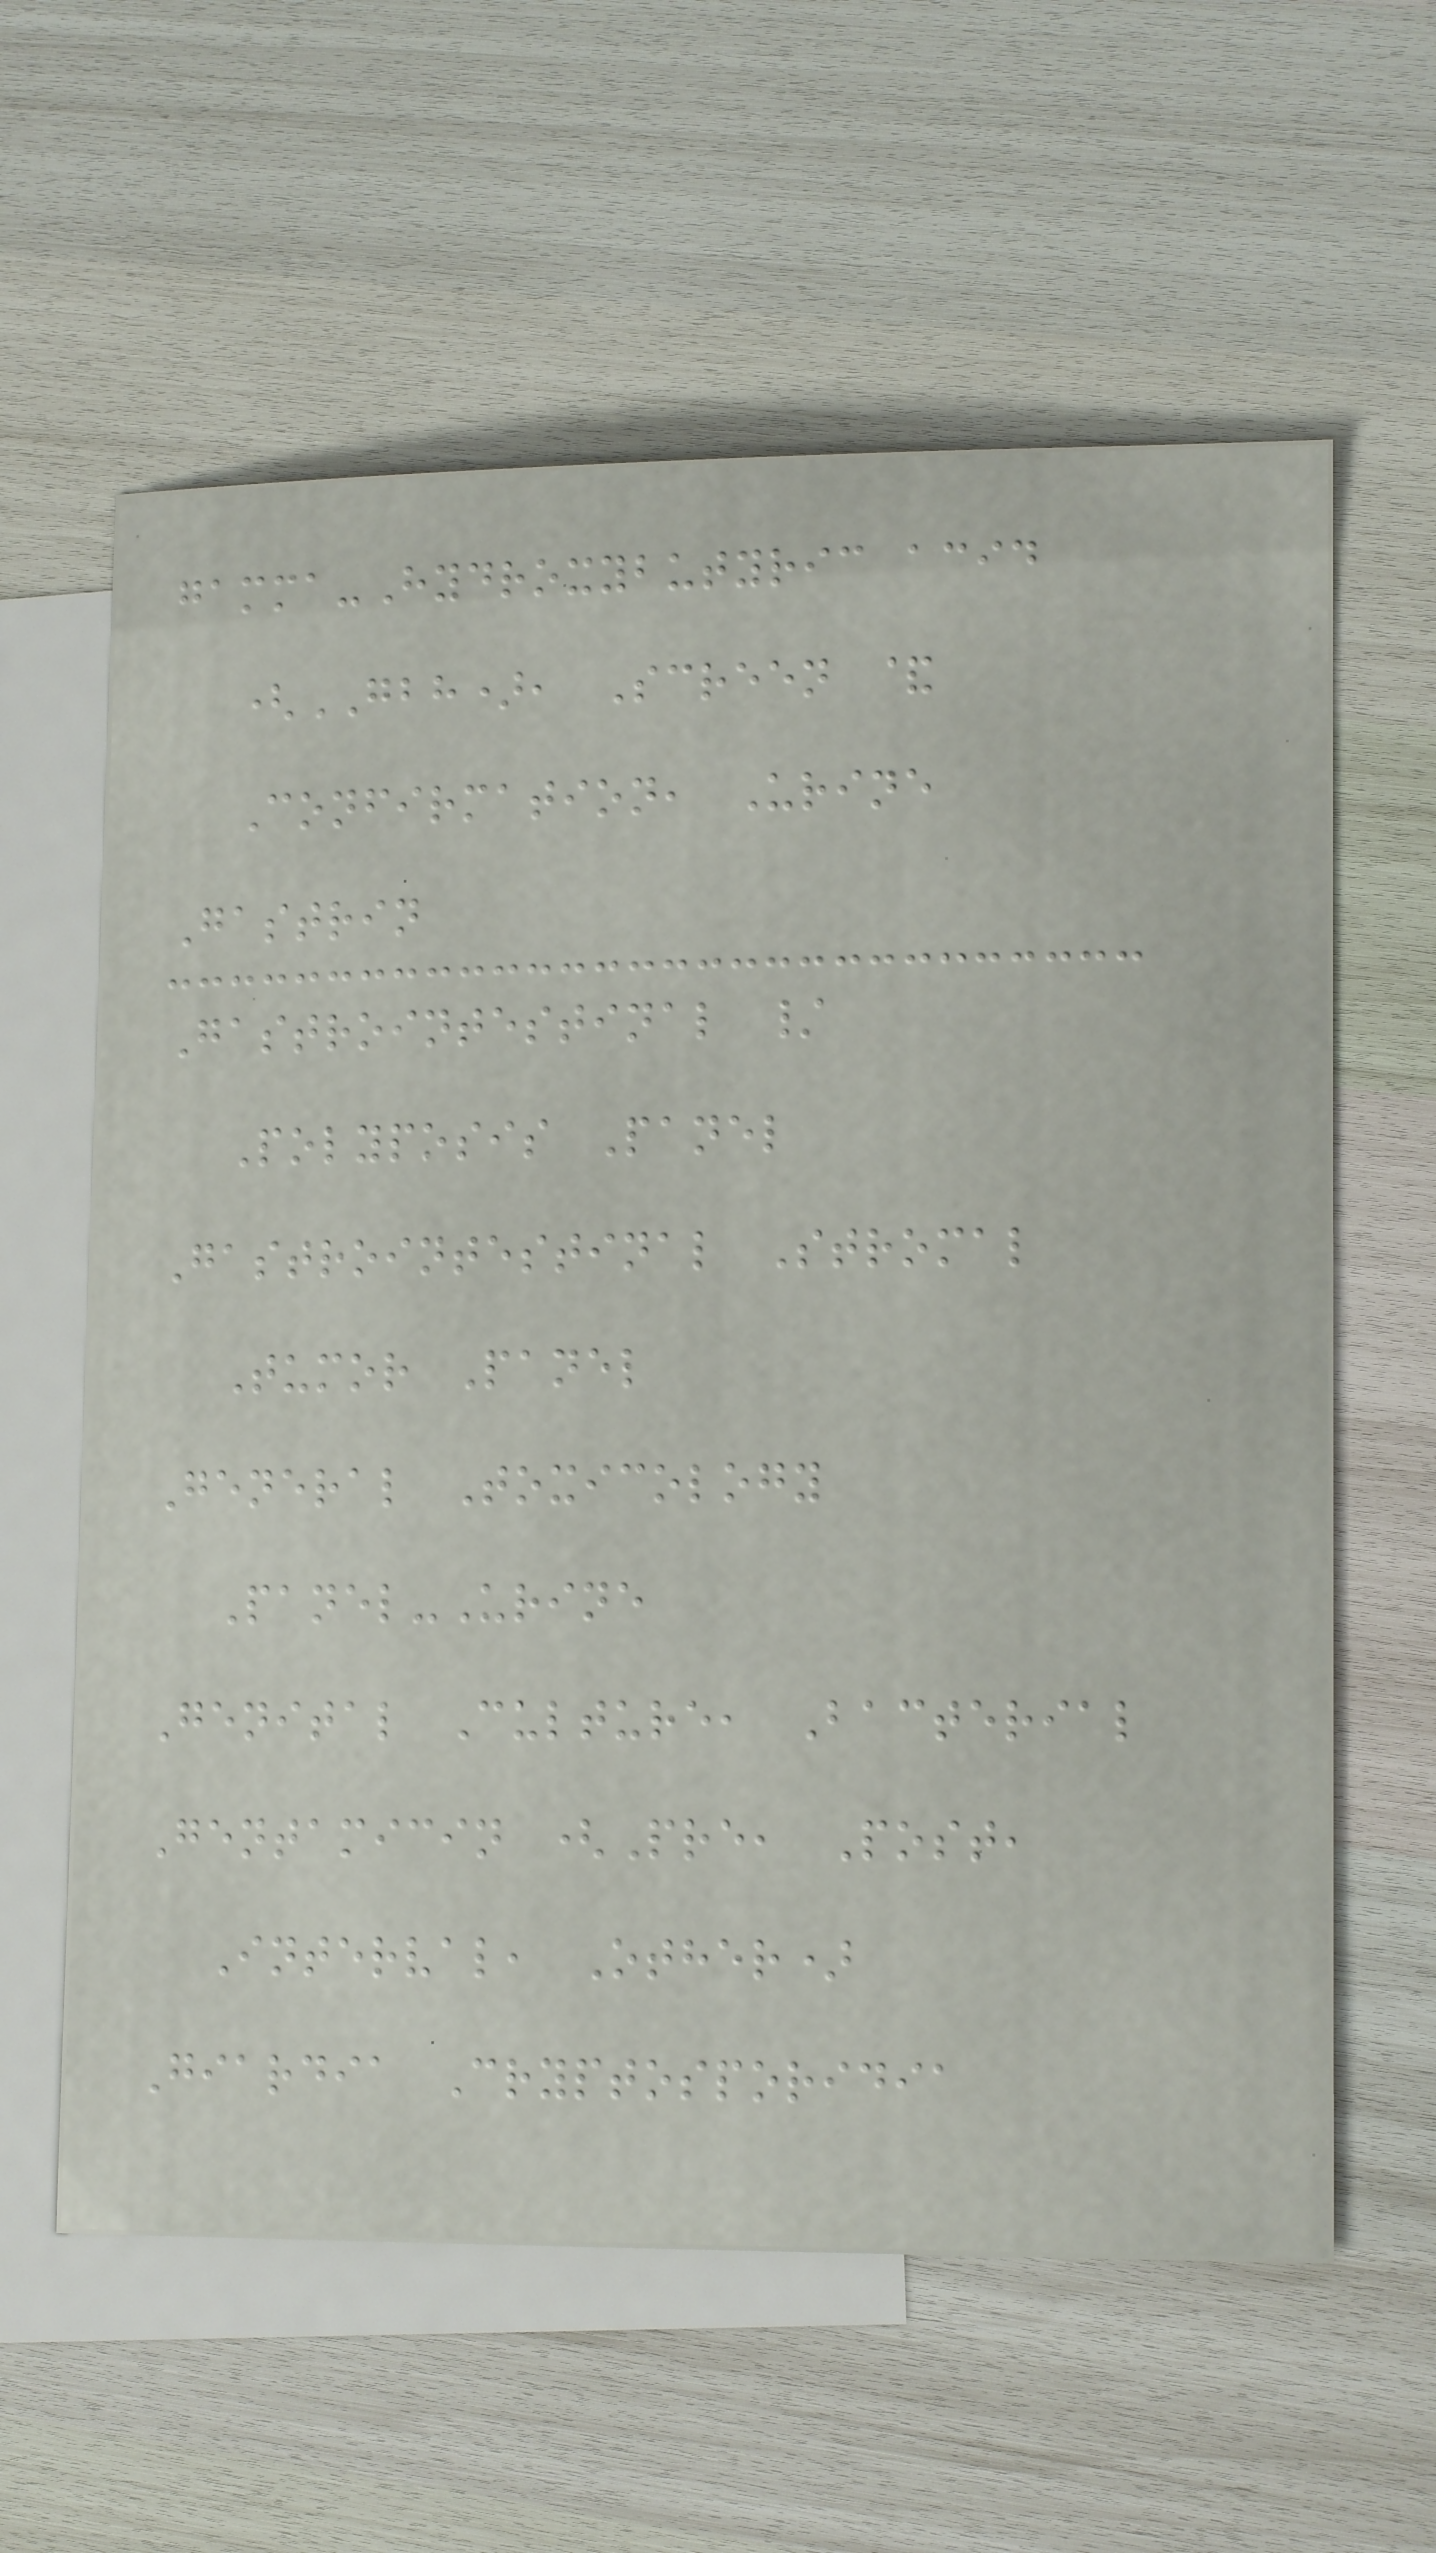gamma-Hydroxybutyric acid
(GBH), Screen &
Confirmation, Urine
Gastrin
Gastrointestinal /
Polyposis Panel
Gastrointestinal Stromal
Tumor Panel
General Toxicology
Panel-Urine
Genital Culture, Bacterial
Gentamicin (Pre, Post,
Interval, Other)
Giardia Cryptosporidia
